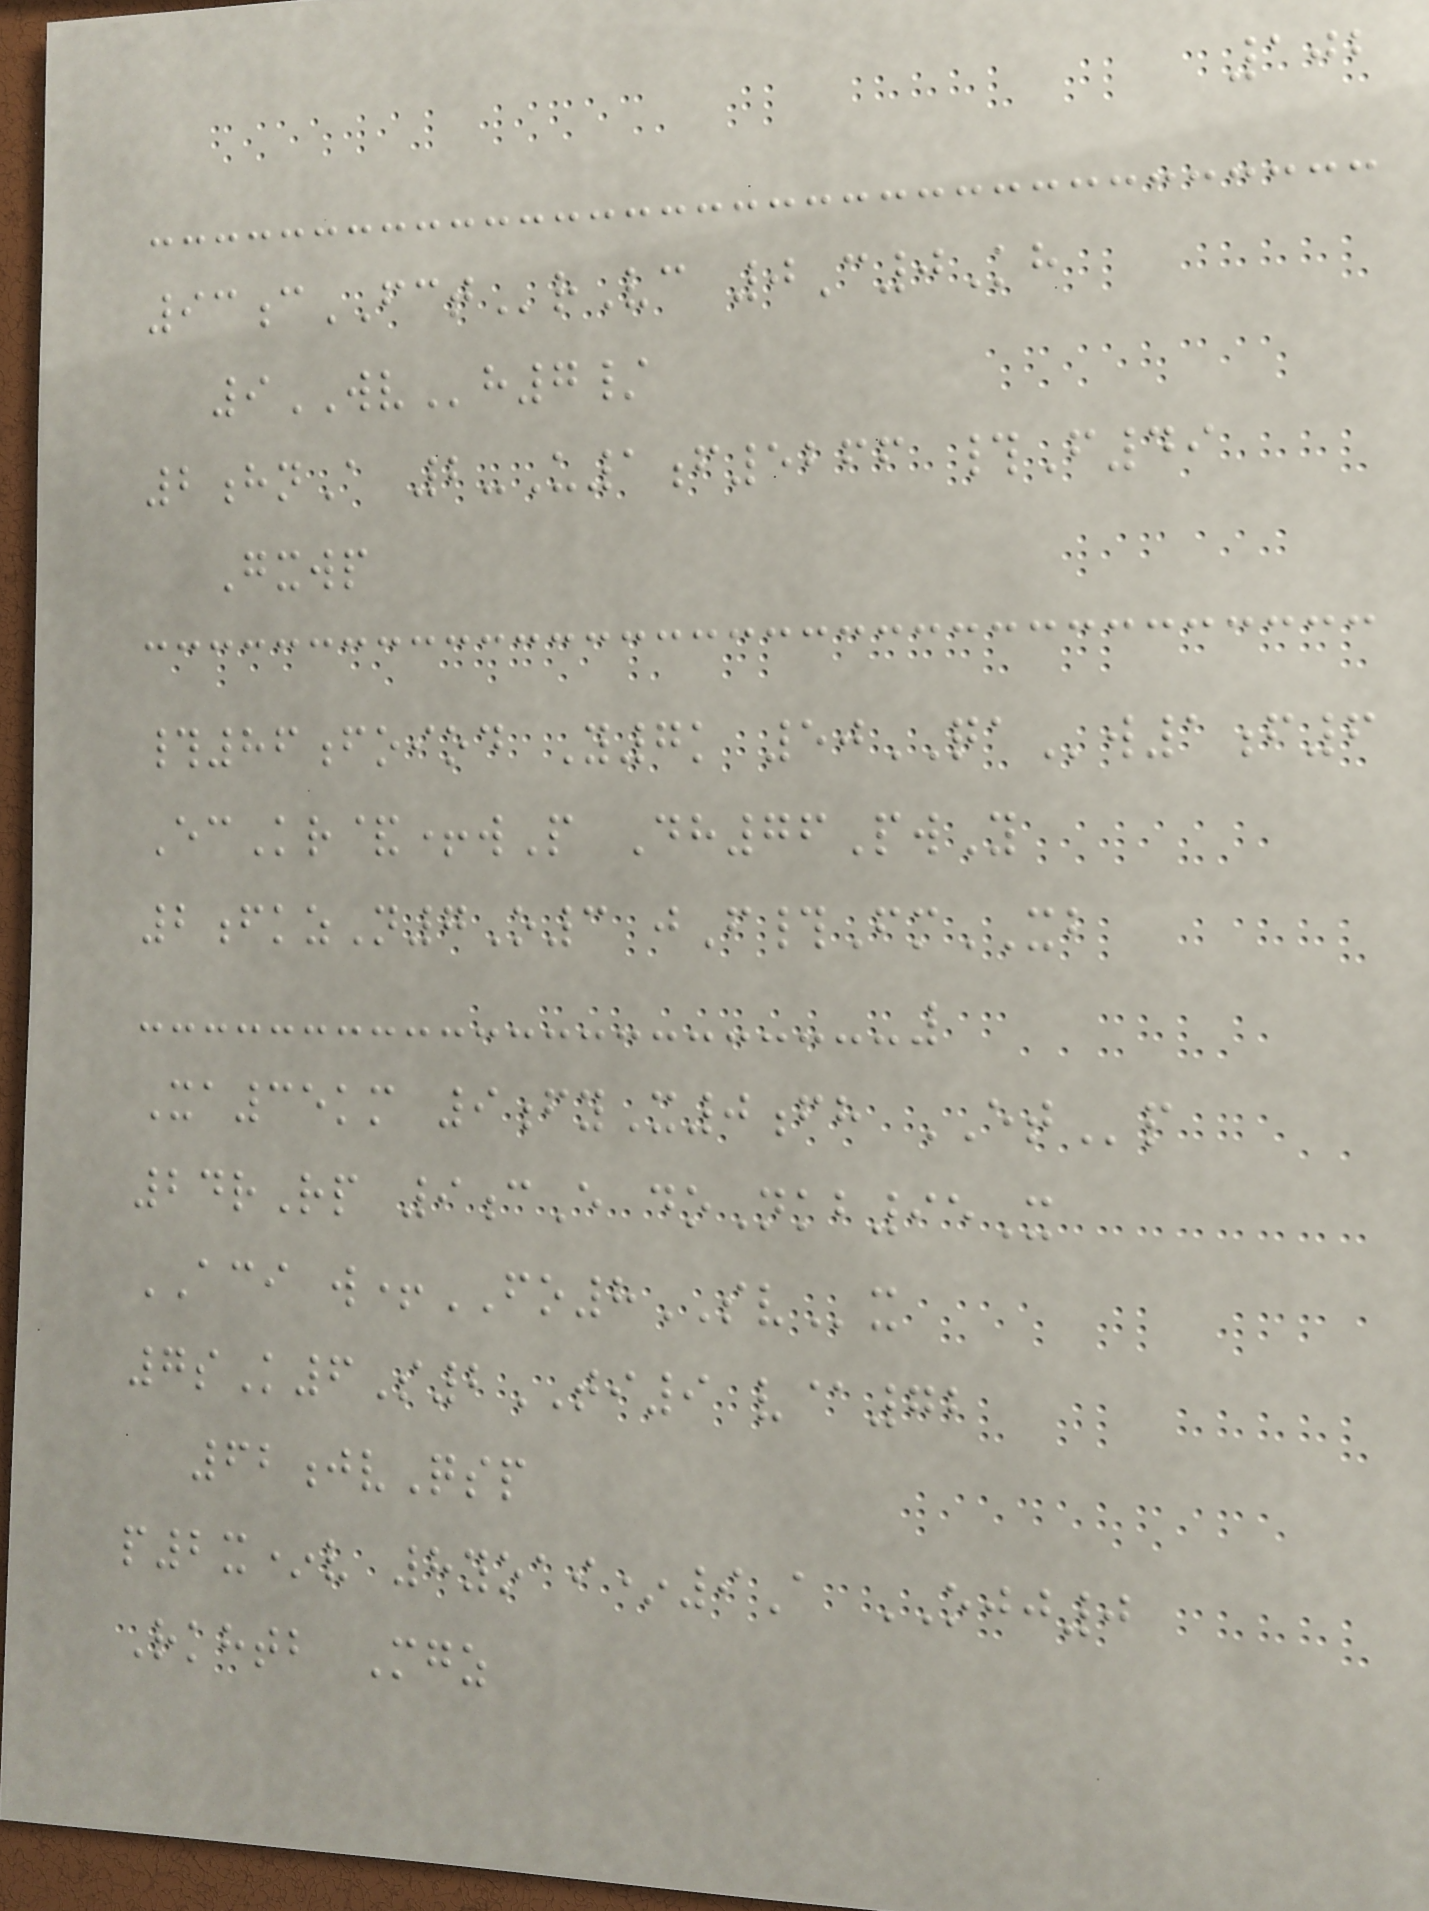102
93cFCTrVc 0C0Kh
9WVh7/
2hnA 2-U1f5266 #F49
Gxwp
#86foiod Y7k 50QAw1f6
EcKr&+wP Dh76PwY
2fkzN7O3 jF#FmXB
Xa35km 9fyX0fh ETp
24rRp 9cE doNkb95X
ACI w+FO8SVx
7sK6S2TI9 v@72
62jvQsp
p2x*v 8yoai*9A OJJ0
Rkhtb Mgz
